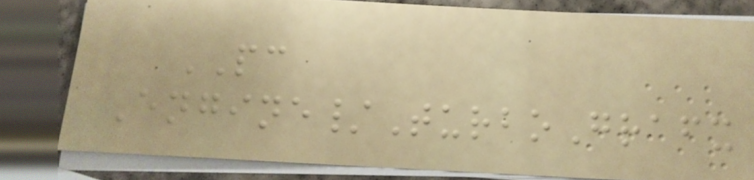PC
Engine/TurboGrafx
